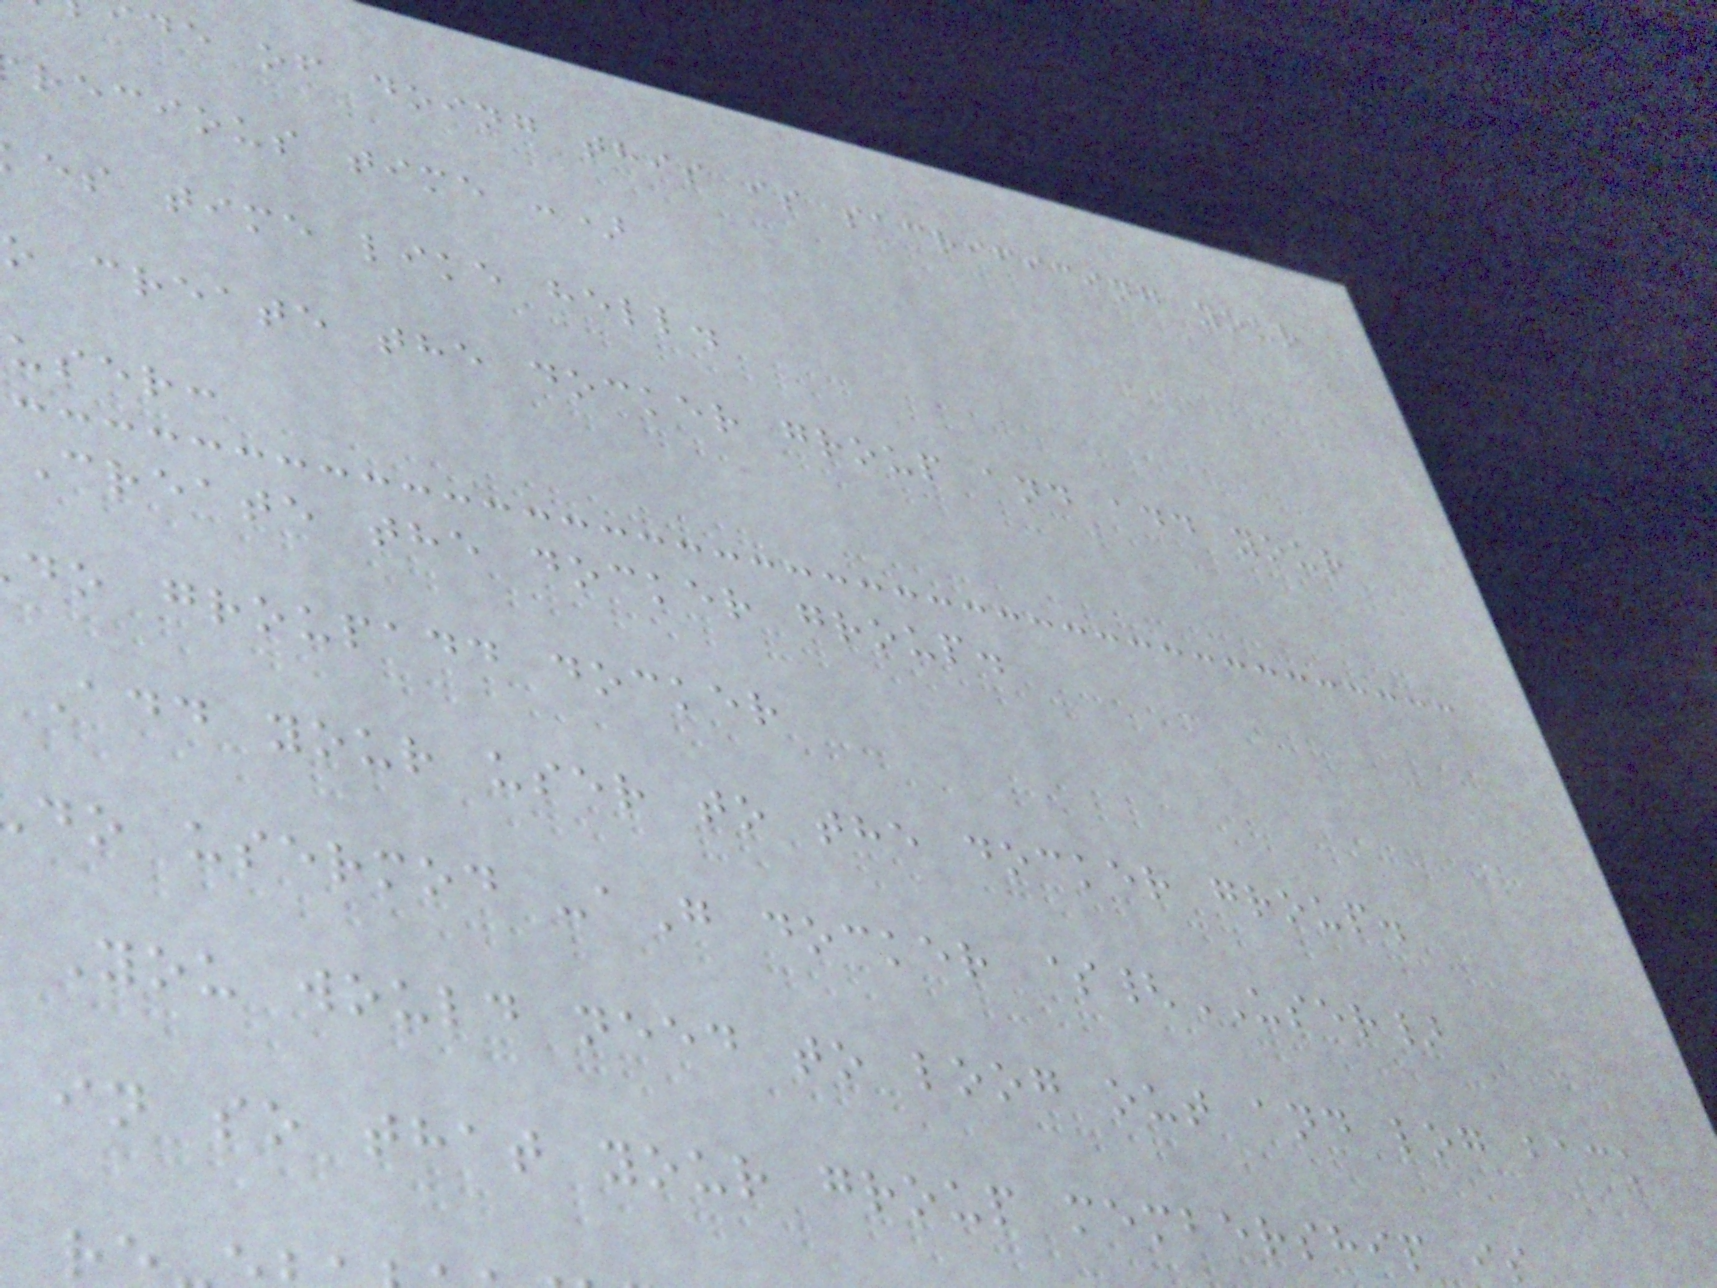de of doing this is sacrificing your
recious time :)
es time like hell.
o create the docker group and add your
user:
Create the docker group.
do groupadd docker
Add your user to the docker group.
do usermod -aG docker ${USER}
You would need to loog out and log back
in so that your group membership is
